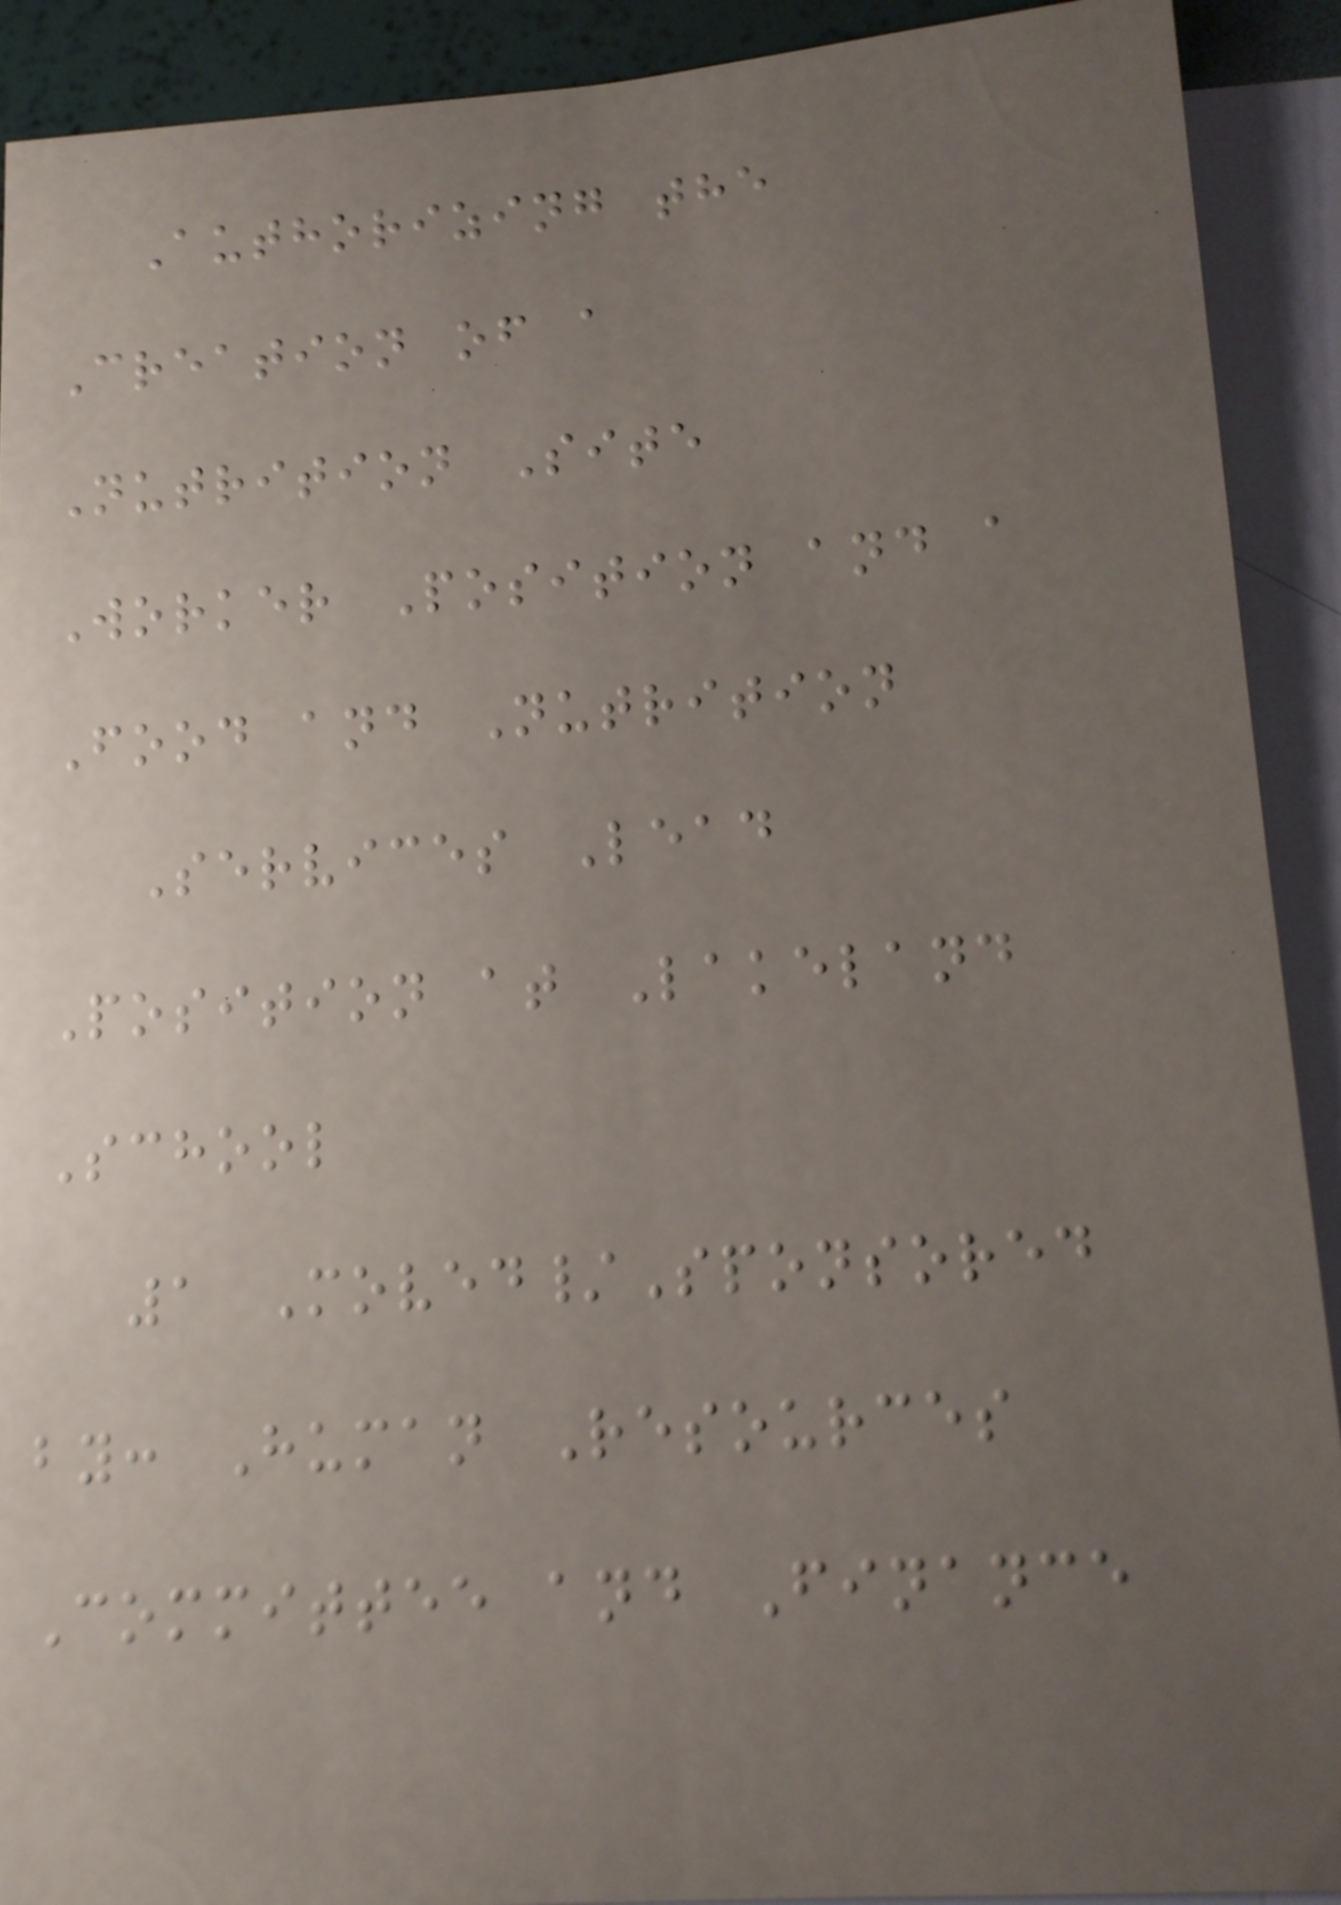Authorizing the
Creation of a
Nutrition Site
Worker Position and a
Food and Nutrition
Services Lead
Position at Lakeland
School
1 Moved/Sponsored
by: Human Resources
Committee and Finance
